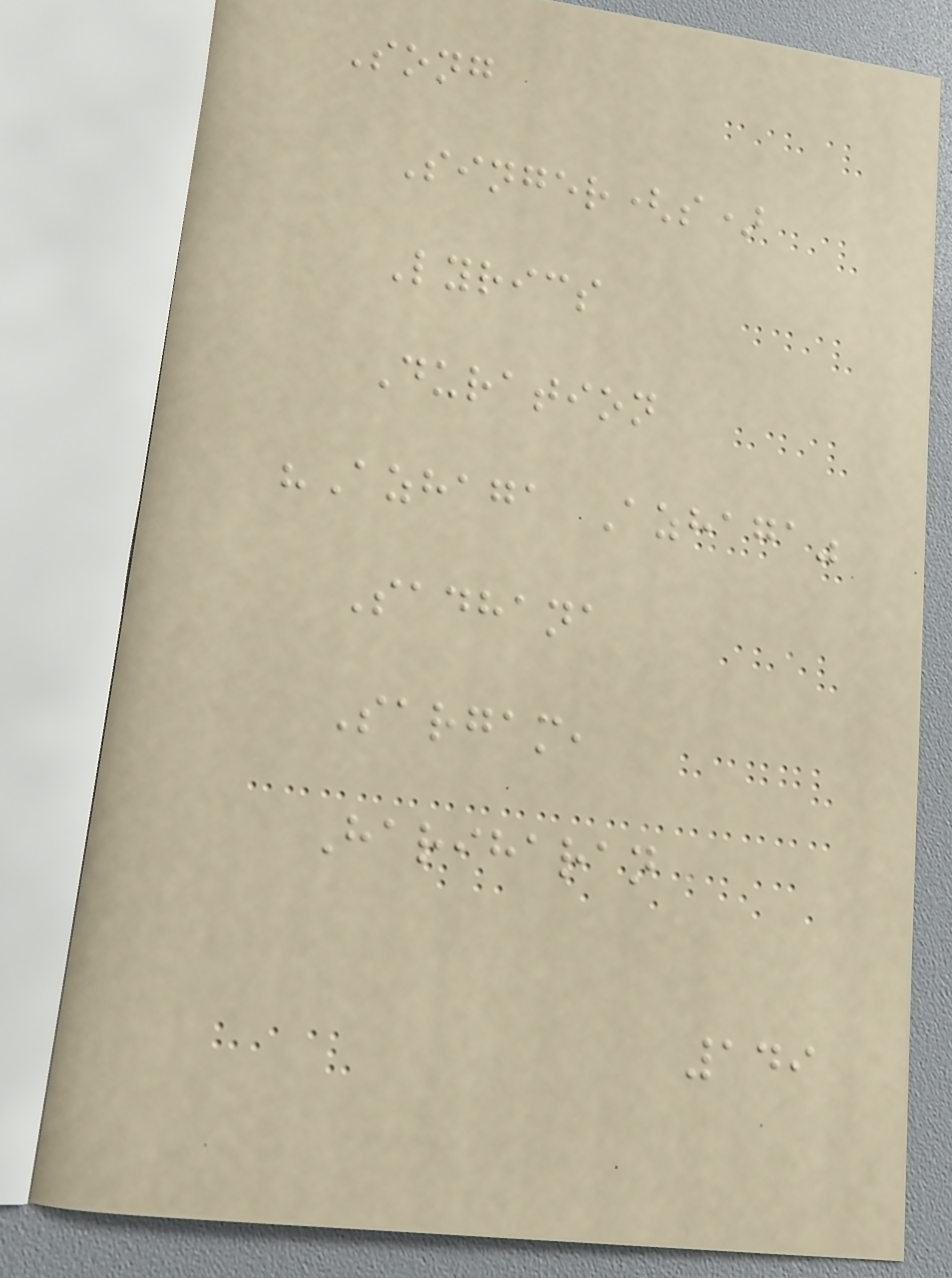Song
Singer(s)
Lyrics
Duration
"Azhaga Azhaga"
Sadhana
Sargam,
Hariharan
149
